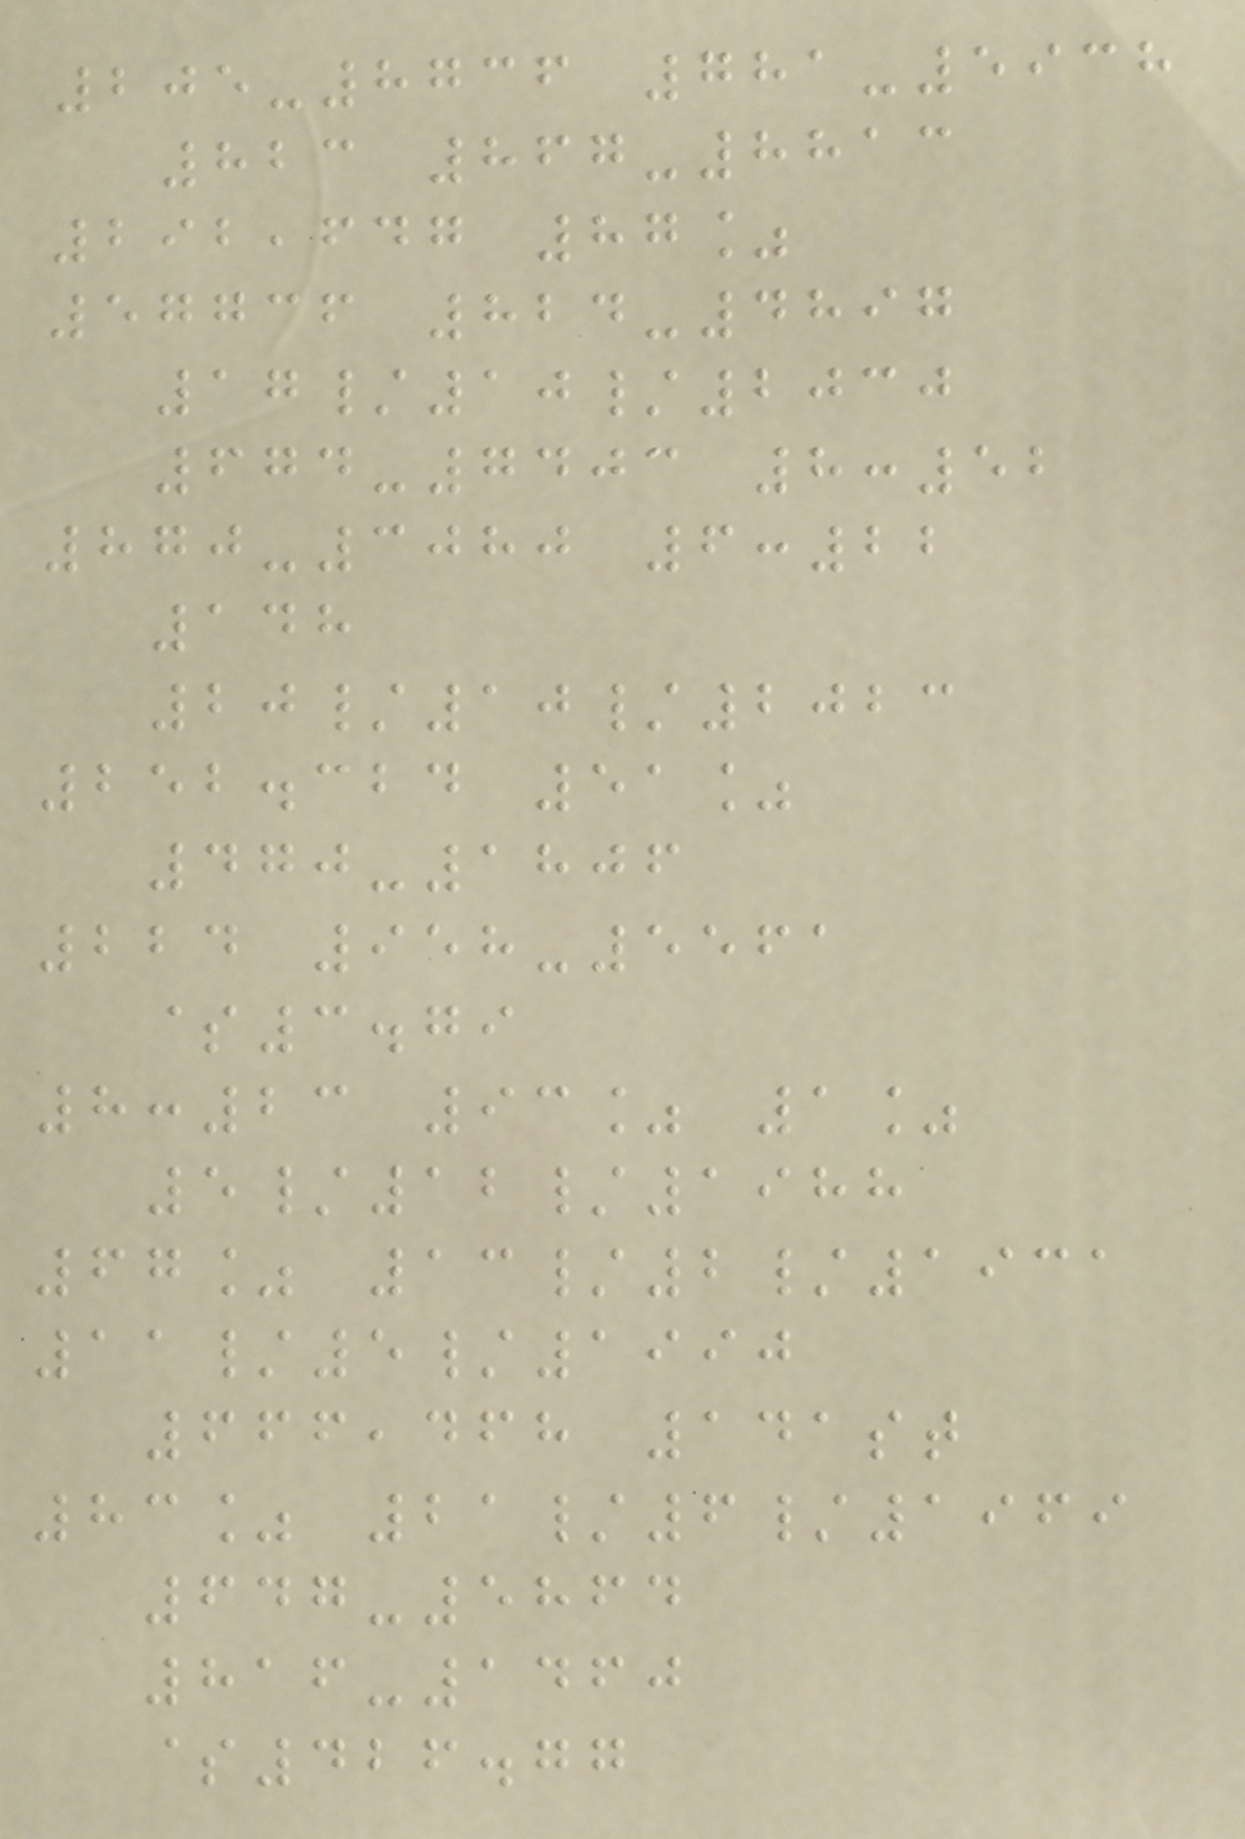205-8736 781-5938
823 867-8813
292,647 87%
57736 824-4897
17/10/2030
674-7403 8:52
870-3080 6:22
148
20/10/2023
252.324 51%
470-1806
224 958-5561
$3.79
8:23 93% 1%
5/12/1988
67% 13/2/1931
11/5/1990
666,468 141st
83% 21/6/1969
647-5864
816-1460
$426.77
